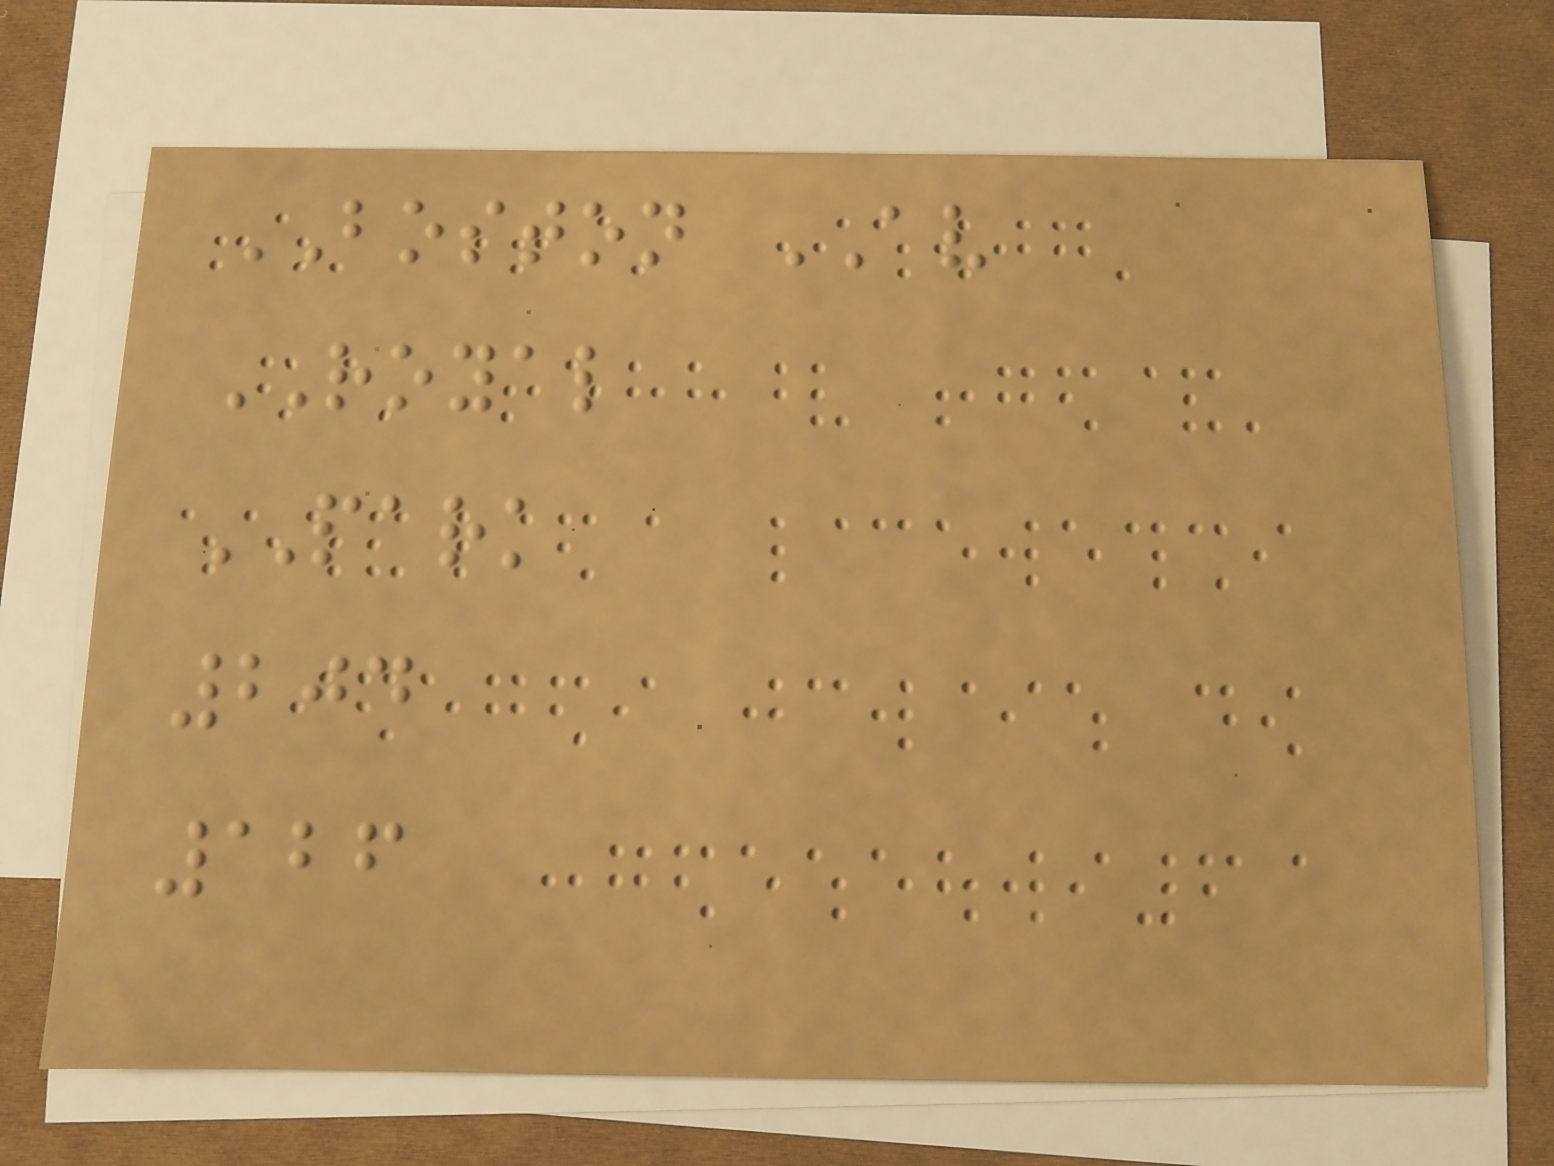BOSTON AV
ROYAL
PARK
204
126
